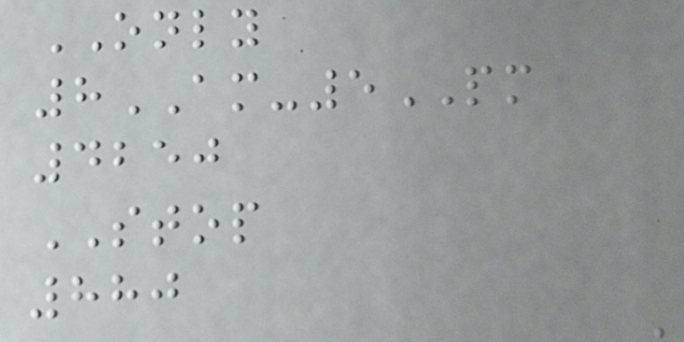ONLY
8AM-5PM
4250
STOP
880
